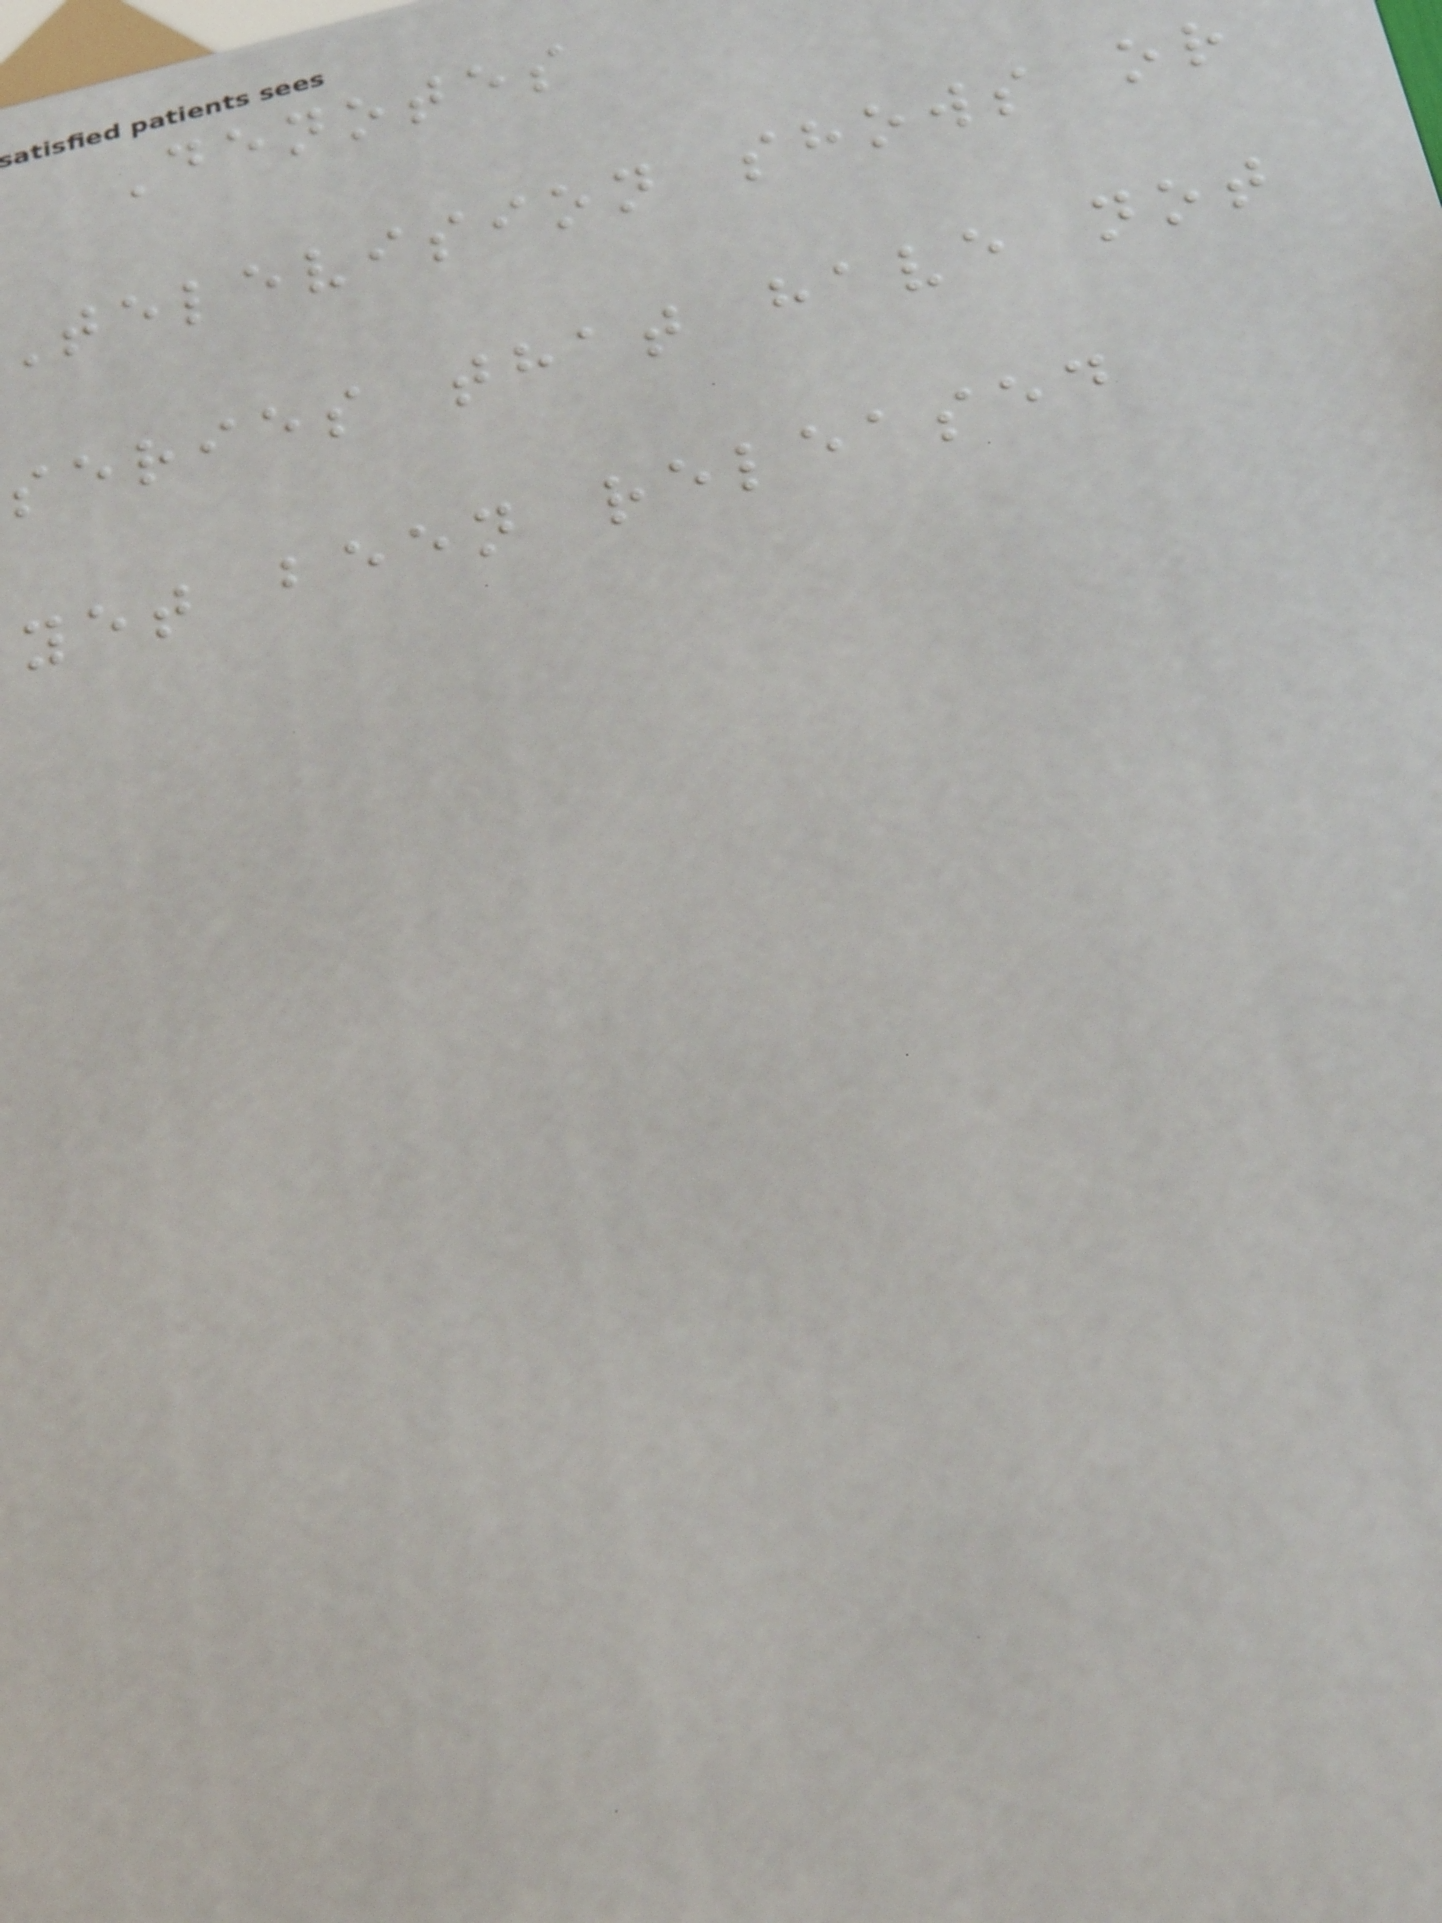Denotes
television shows or
series that have not
yet been released
